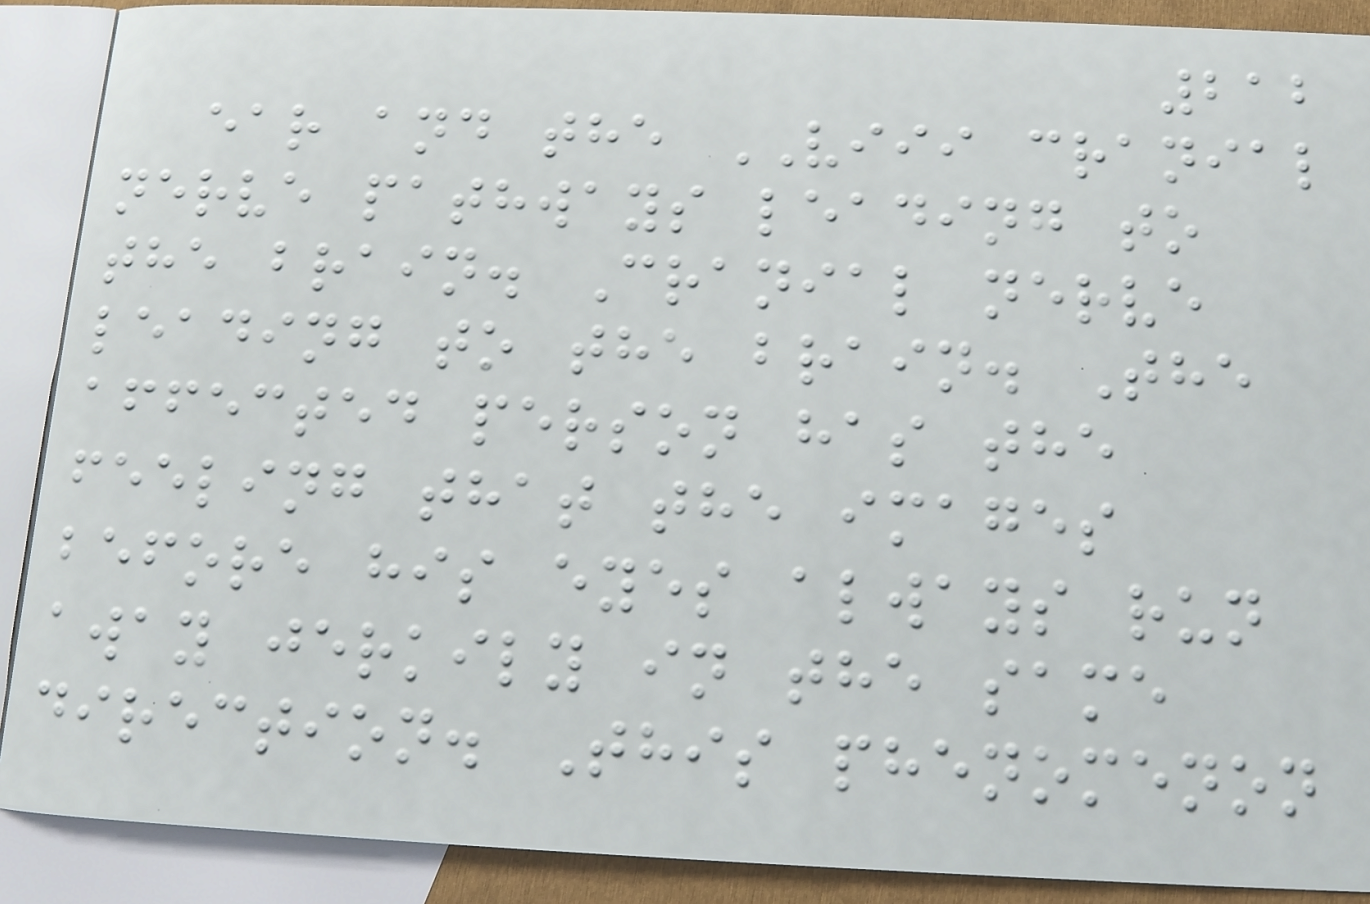212
ear and the VIII cranial
nerve pathways leading to
the brain. Cranial nerve
leading to the brain. The
affected person has the
feeling that the images
before his eyes always run
away jerkily in the same
direction. This phenomenon
